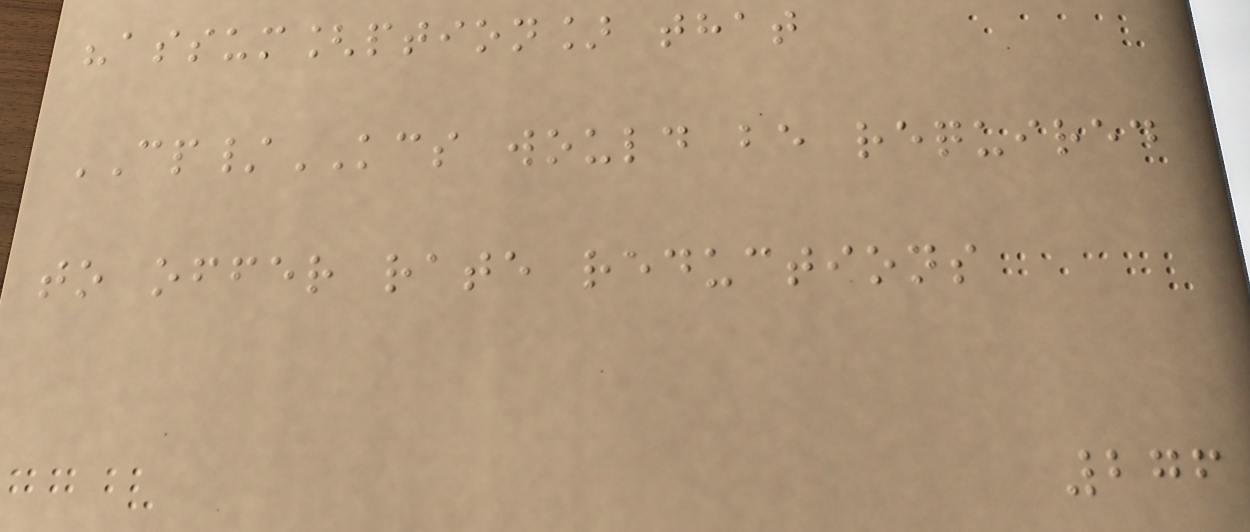"assum[ption] that
CP/KCS would be required
to offer rate reductions
276
